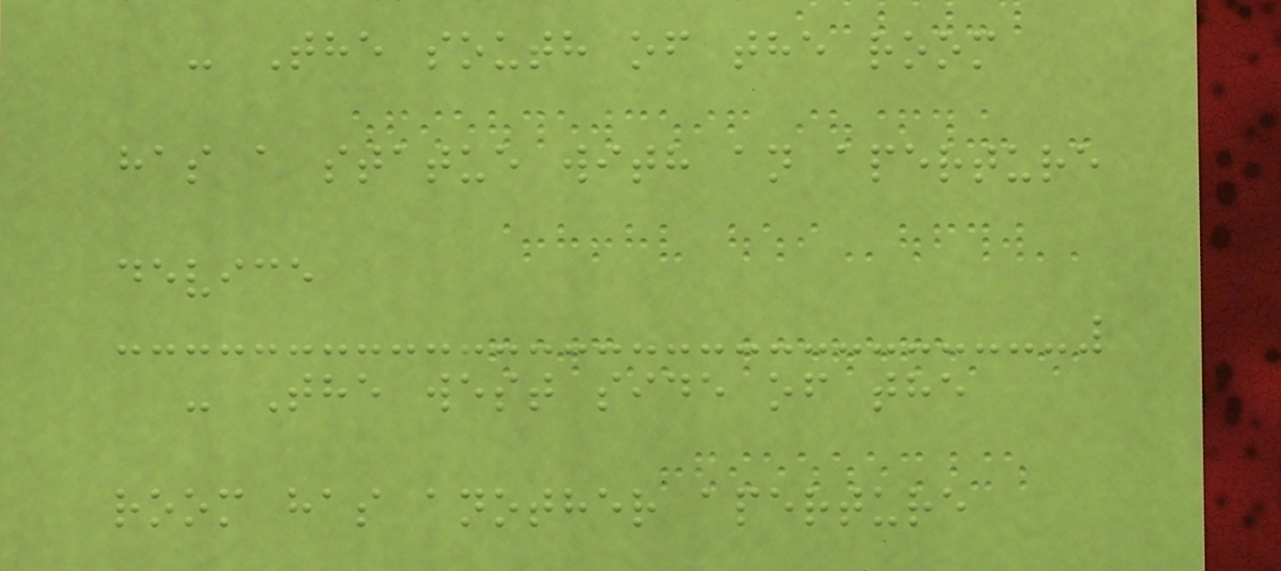- The south of the room
has a statue with an aperture
device
- The west side of the
room has another aperture
